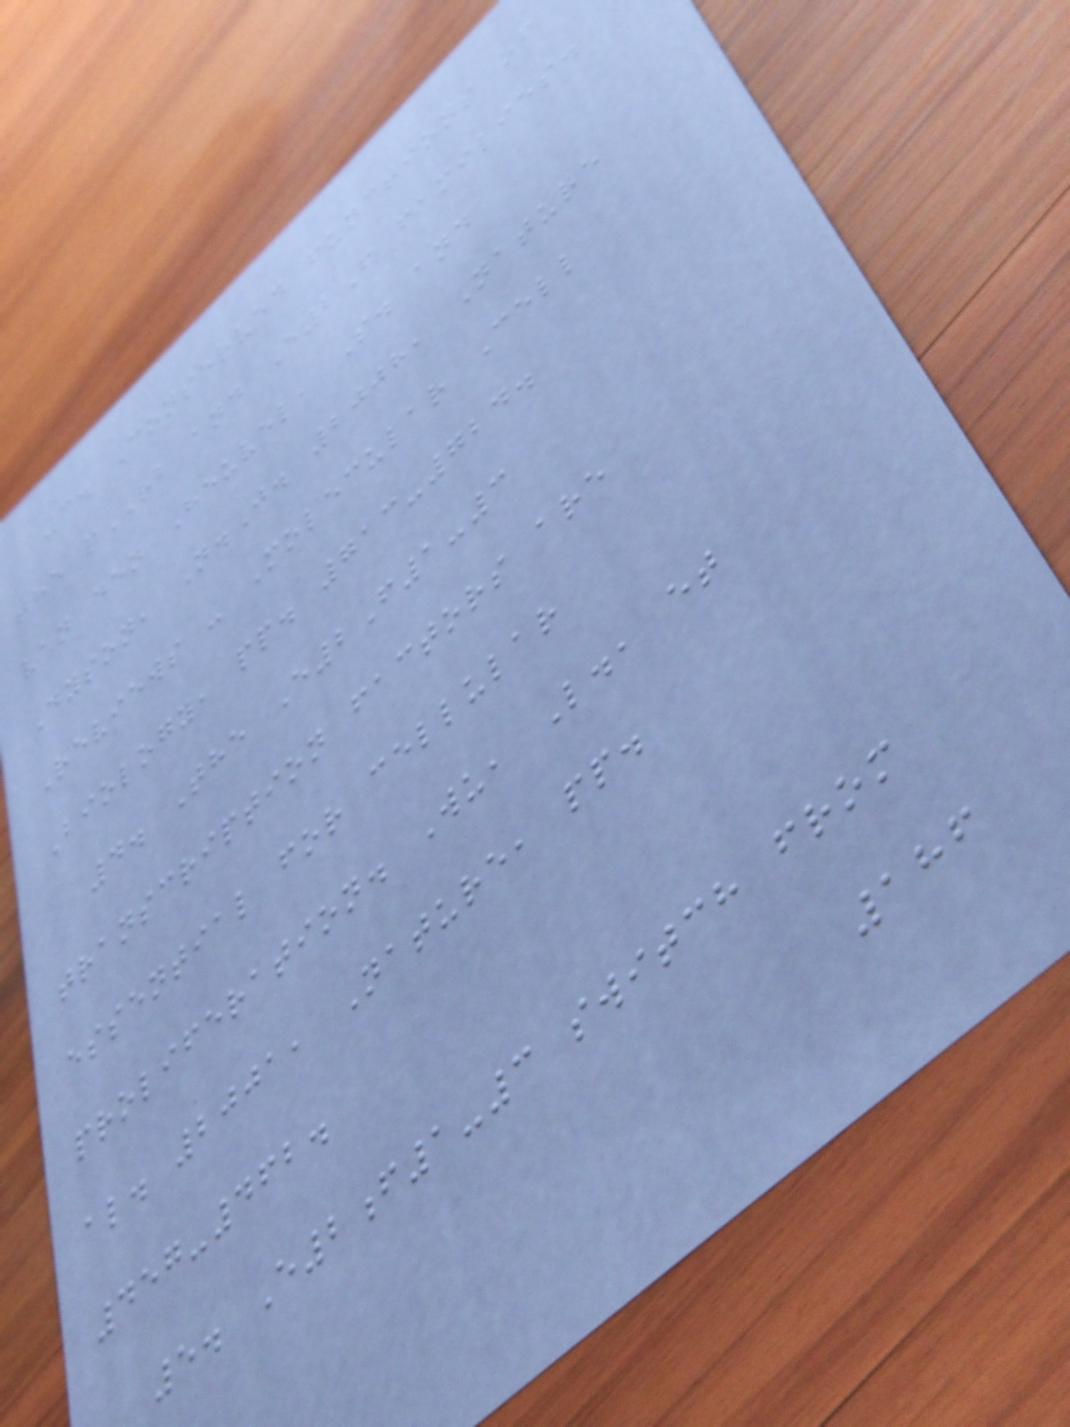3. Conserved functions of
the pRB and E2F families.
van den Heuvel, S. and
Dyson, N.J. 2008, Nature
Reviews - Molecular Cell
Biology, pp. 713-724.
4. The E2F1-3
transcription factors are
essential for cellular
proliferation. Wu, L., et
al. 2001, Nature, pp.
457-462.
5. E2f1-3 switch from
186
